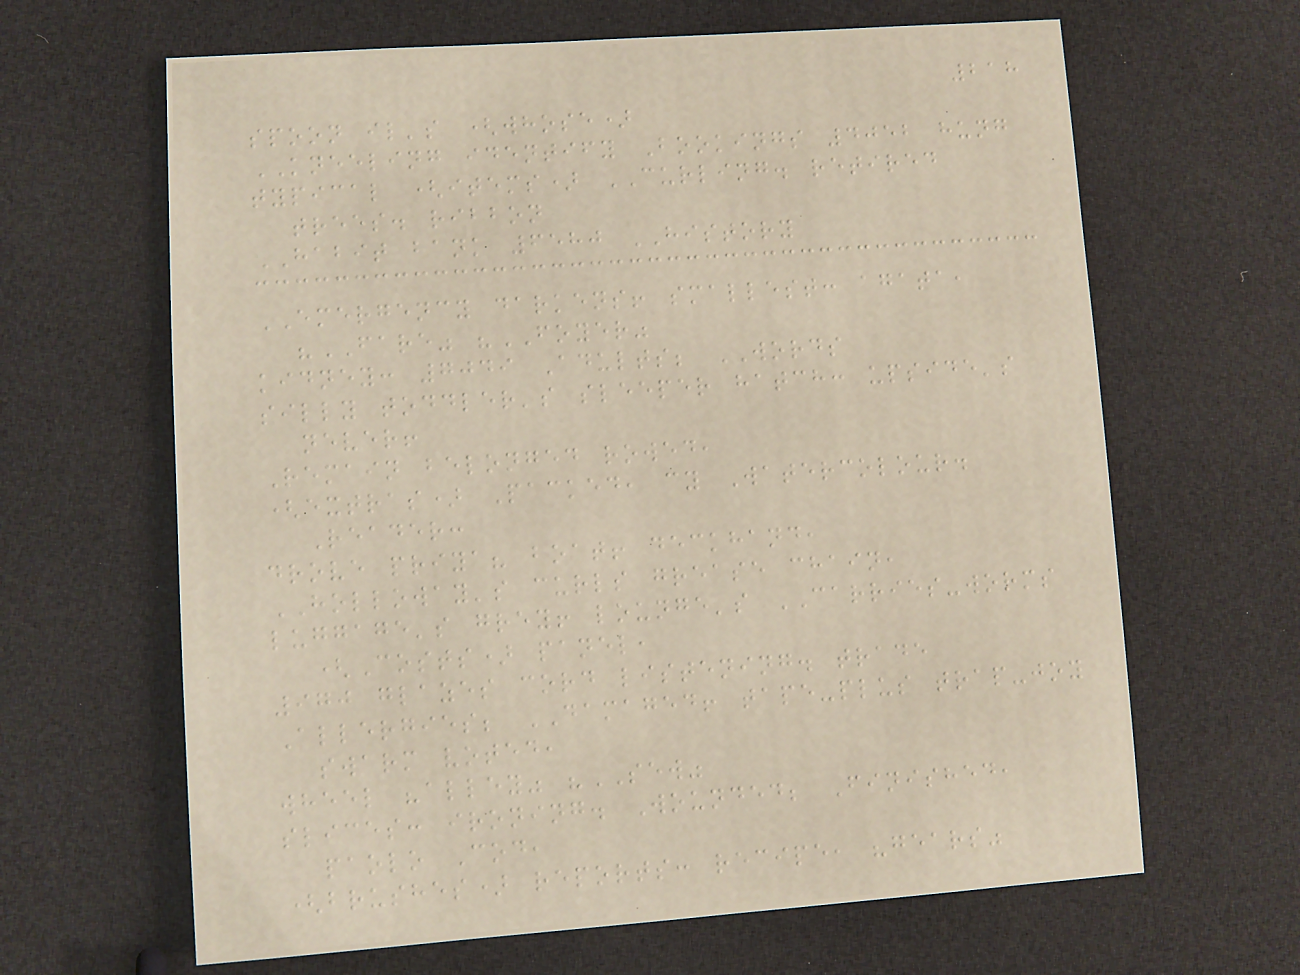218
spoon il's (whose)
KNEELING identify Bookings 4052 hung
typical (items) CURLING. retired
trees. ribbon
HABIT bank 6580 HISTORY
EMERGENCY darkens! smallest: agata,
"FARE" "FOYER"
kidney: 7049 Adults; WORDS
silly toddler's sleeper hatch: upside's
never!
Remain belonged rowed,
(extras) Packed, cy Watercolour.
Reader:
drove priya? boat! deckhand,
HOLLOWAY's curls grease chain,
luggage's grey! lounge's CARRIES-worms
(Costs) panel,
970 glazes cord listening. trade
Allergies; DAMAGED! tape-plus trap-joy
swarm voted,
wheel "alley" "SEW"
slices: ironing. Wounded; Finished,
paolo Cod,
(brushes) reports: recipe, "gears"
